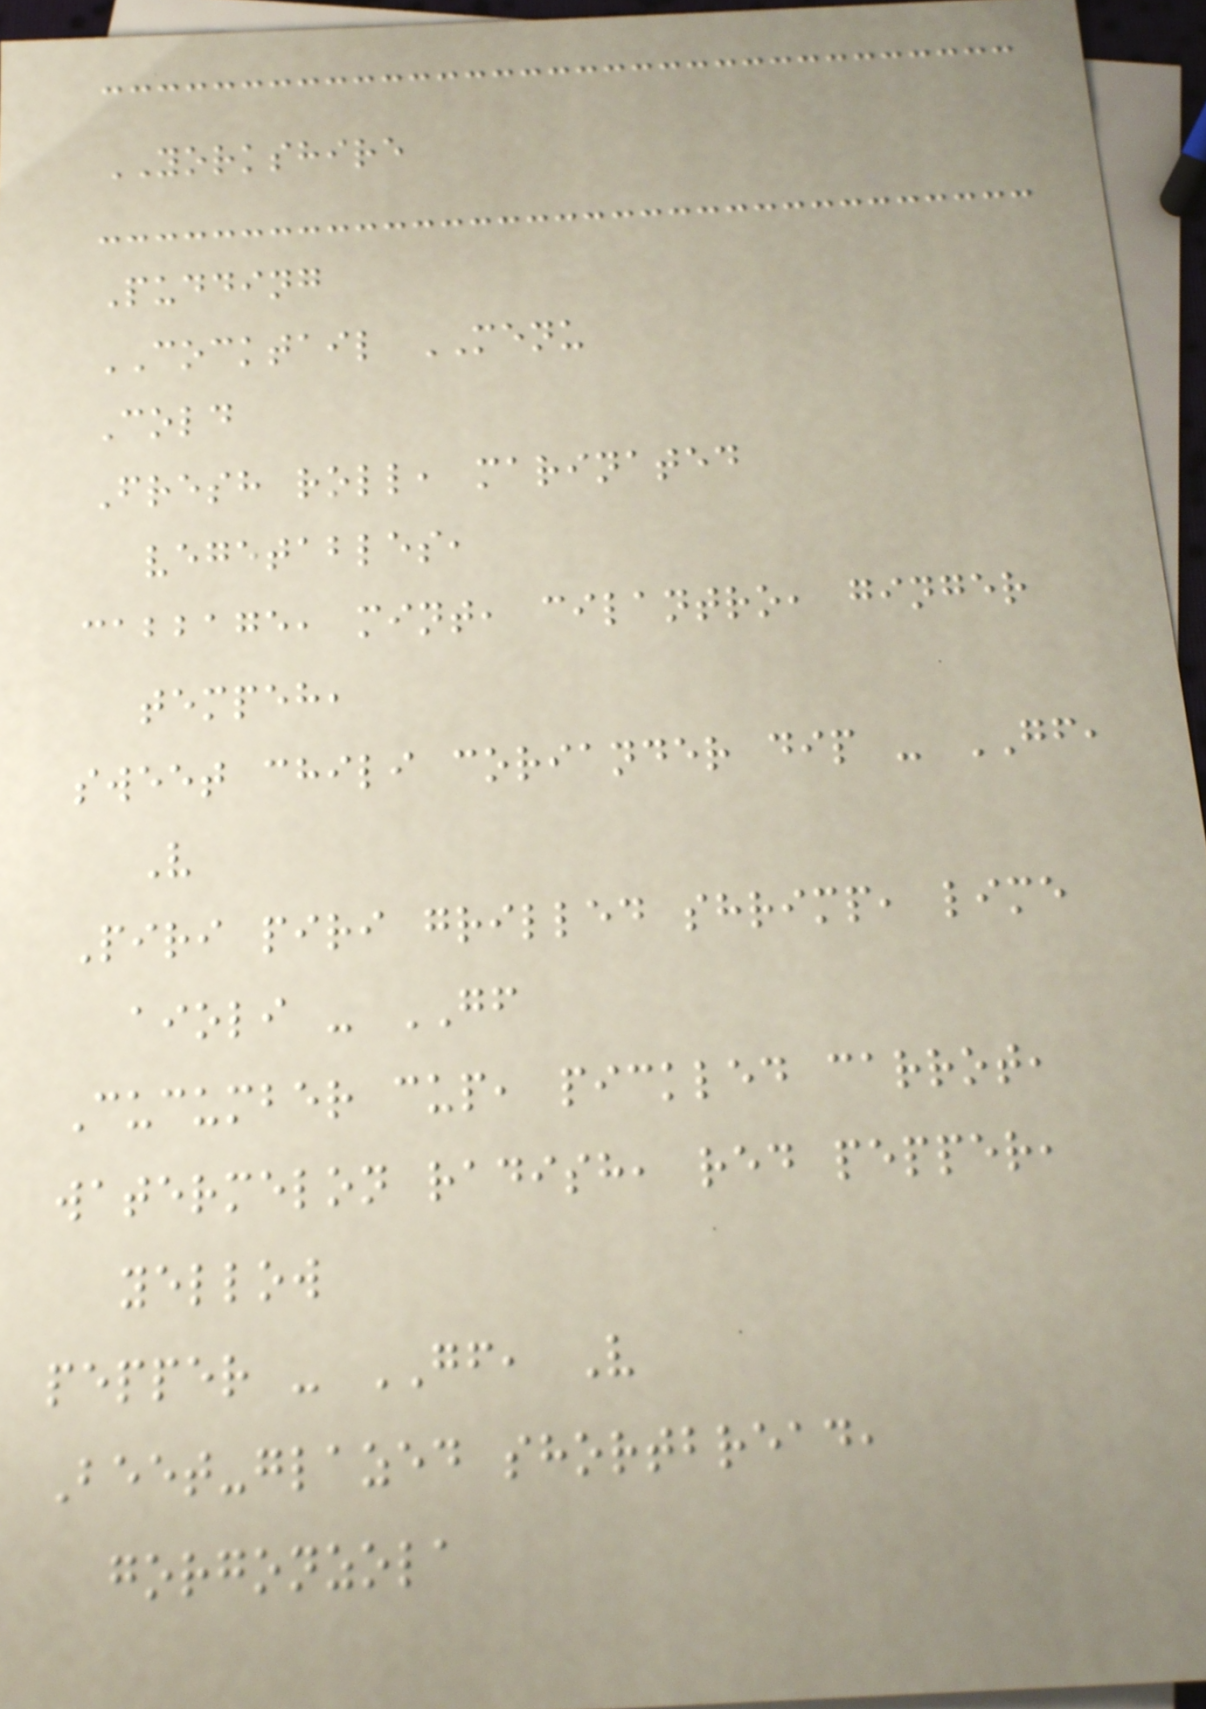YORKSHIRE
Pudding
COCKTAIL MENU
Cold
Fresh roll, marinated
vegetables,
cabbage, mint, cilantro, ginger
tempeh,
sweet chili coriander dip - GF,
V
Piri piri grilled shrimp, lime
aioli - GF
Cucumber cup, pickled carrot,
watermelon radish, red pepper,
yellow
pepper - GF, V
Beet-glazed shortbread,
gorgonzola
